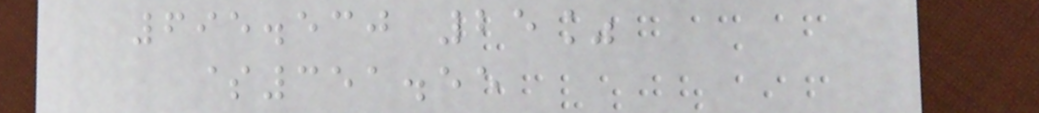695.530 25%
$351.55
